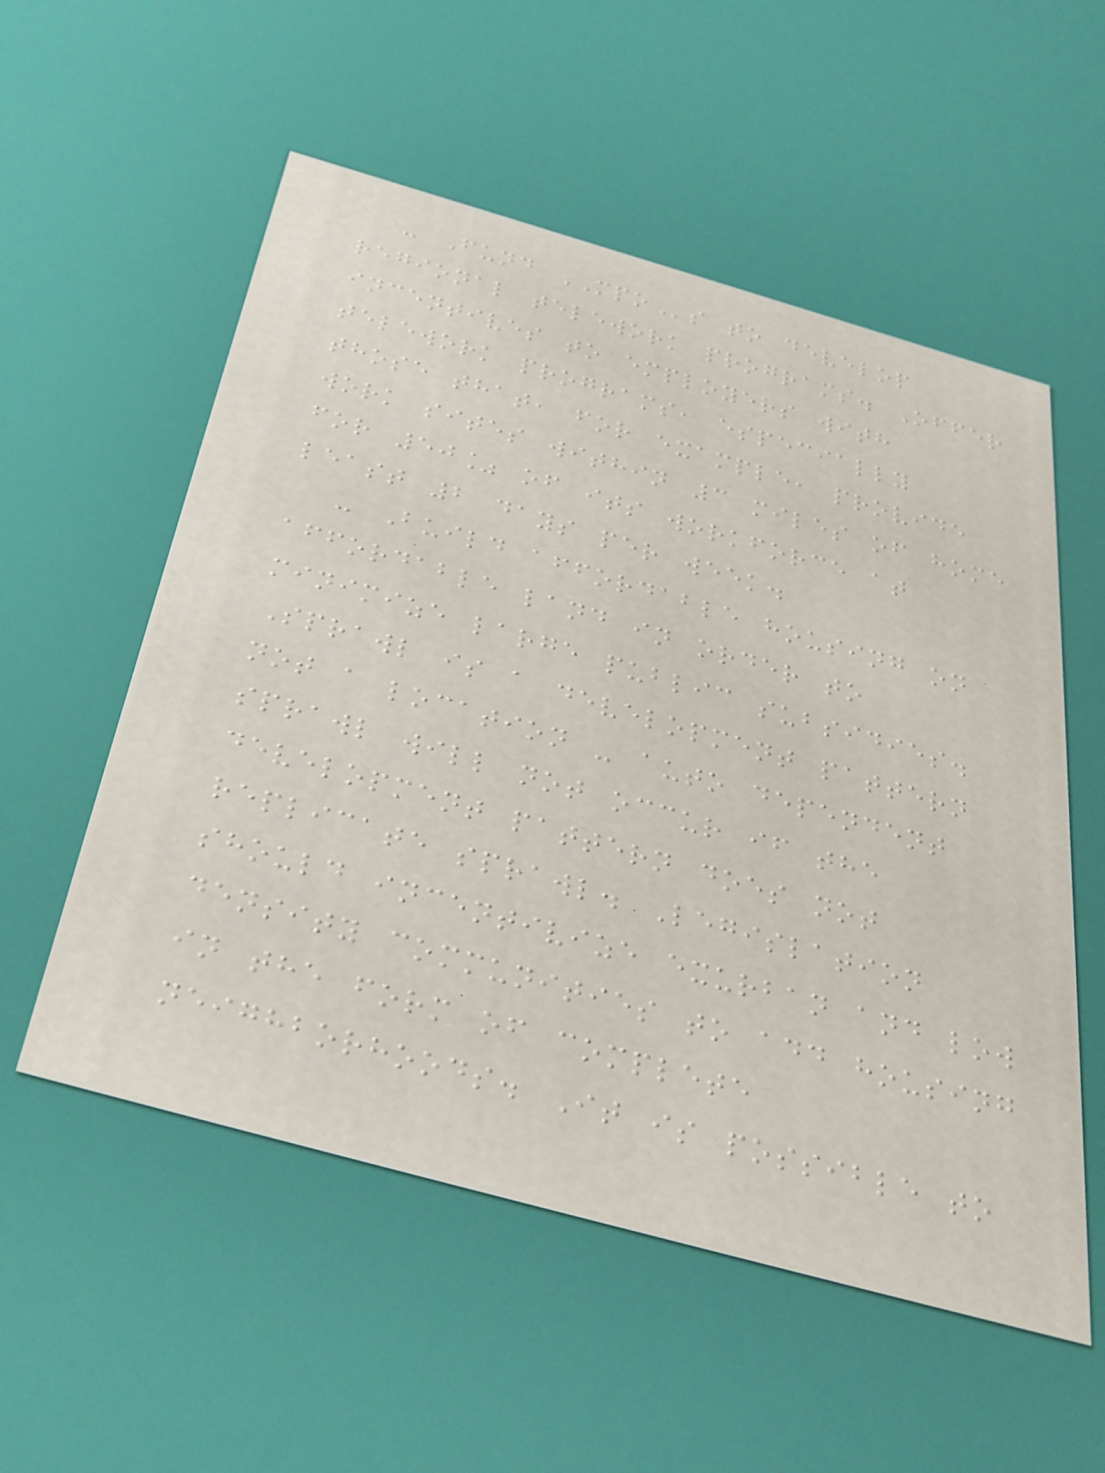- Fund MPOs to develop
regional telework programs. Offer
incentives to employers with
telework programs, especially
those that, for example, provide
work sites within 3 miles of home
for 50% of its workforce at
least 2 days per week.
- Build affordable housing on
affordable land in order to
minimize large public subsidies.
Sprawl is a development pattern
not a location - auto dependent
sprawl will not occur if the
development pattern does not
replicate sprawl. Legislation
should incentivize exurban and low
density communities to add housing
in the form of complete
neighborhoods. It is possible to
